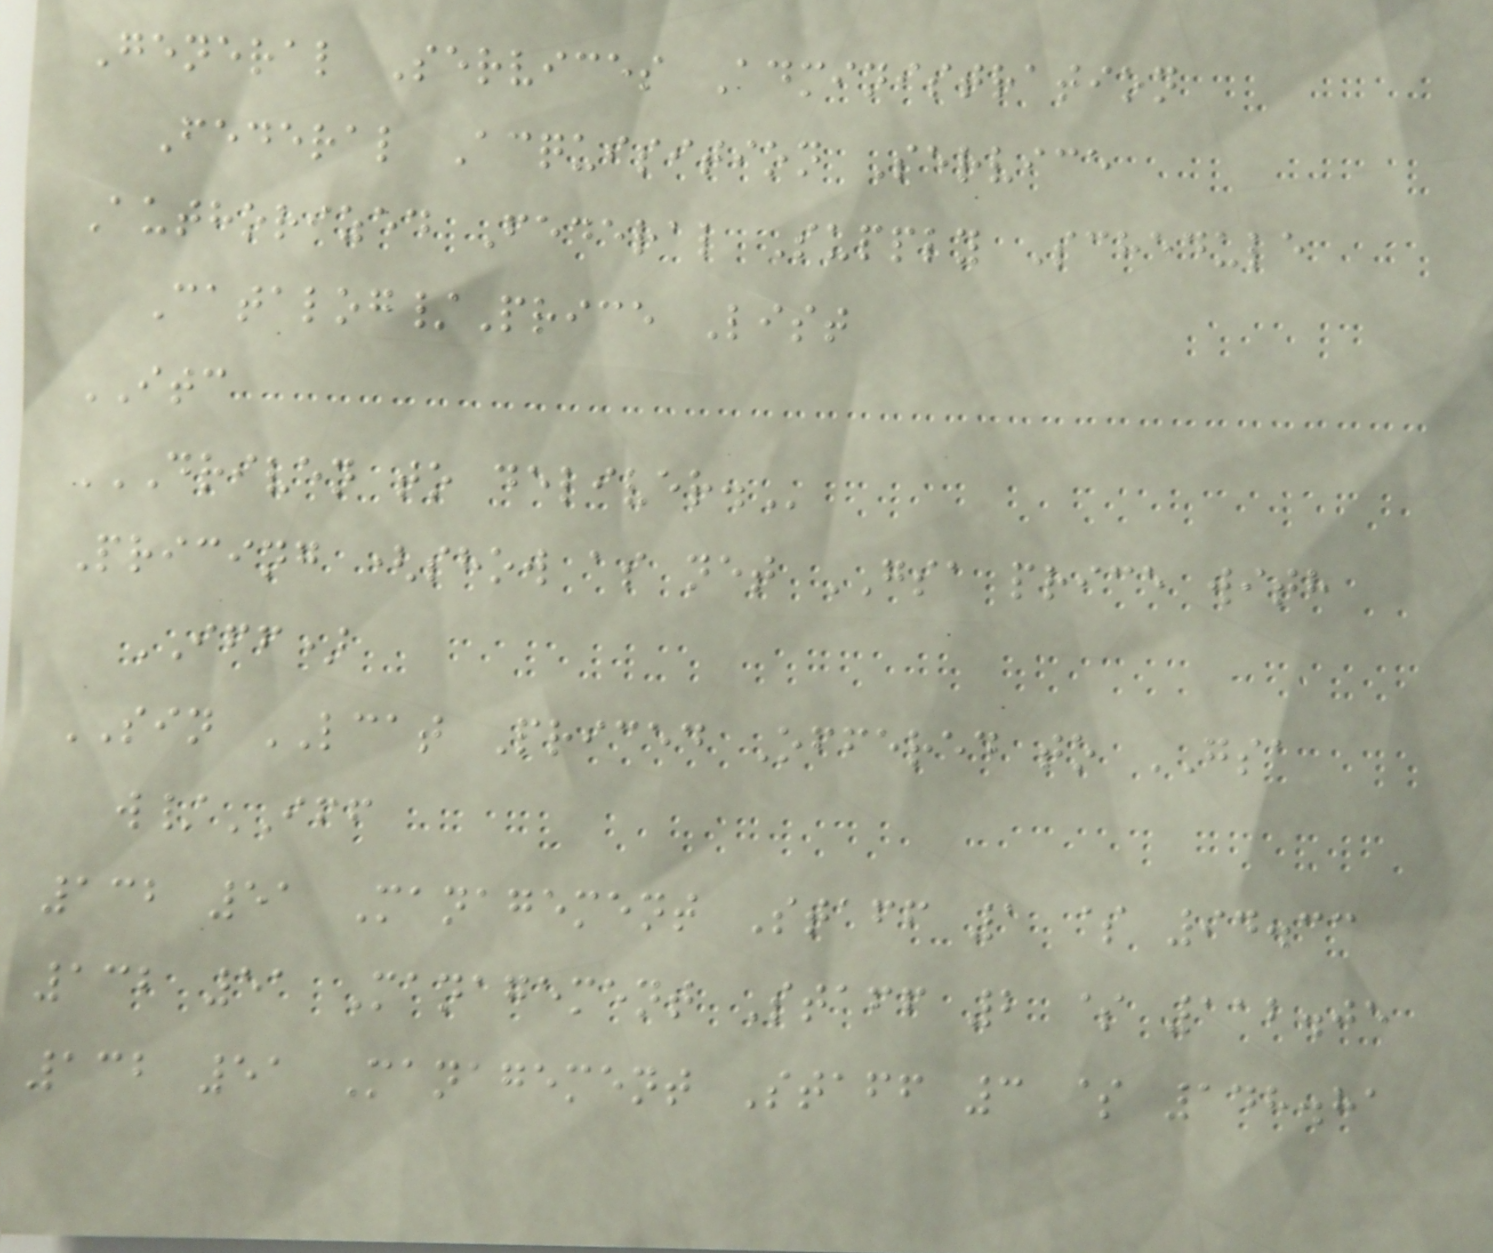General Services Administration
Federal Acquisition Service
Authorized Federal Supply Schedule
Catalog/Price List
ITC
DRIVEN TO DELIVER.
Pricing (show as net GSA price with
IFF)
SIN LCAT Priced Offered to GSA
w/IFF
132 51 Management Staff 1 $ 94.33
132 51 Management Staff 2 $ 112.05
132 51 Management Staff 3 $ 148.81
